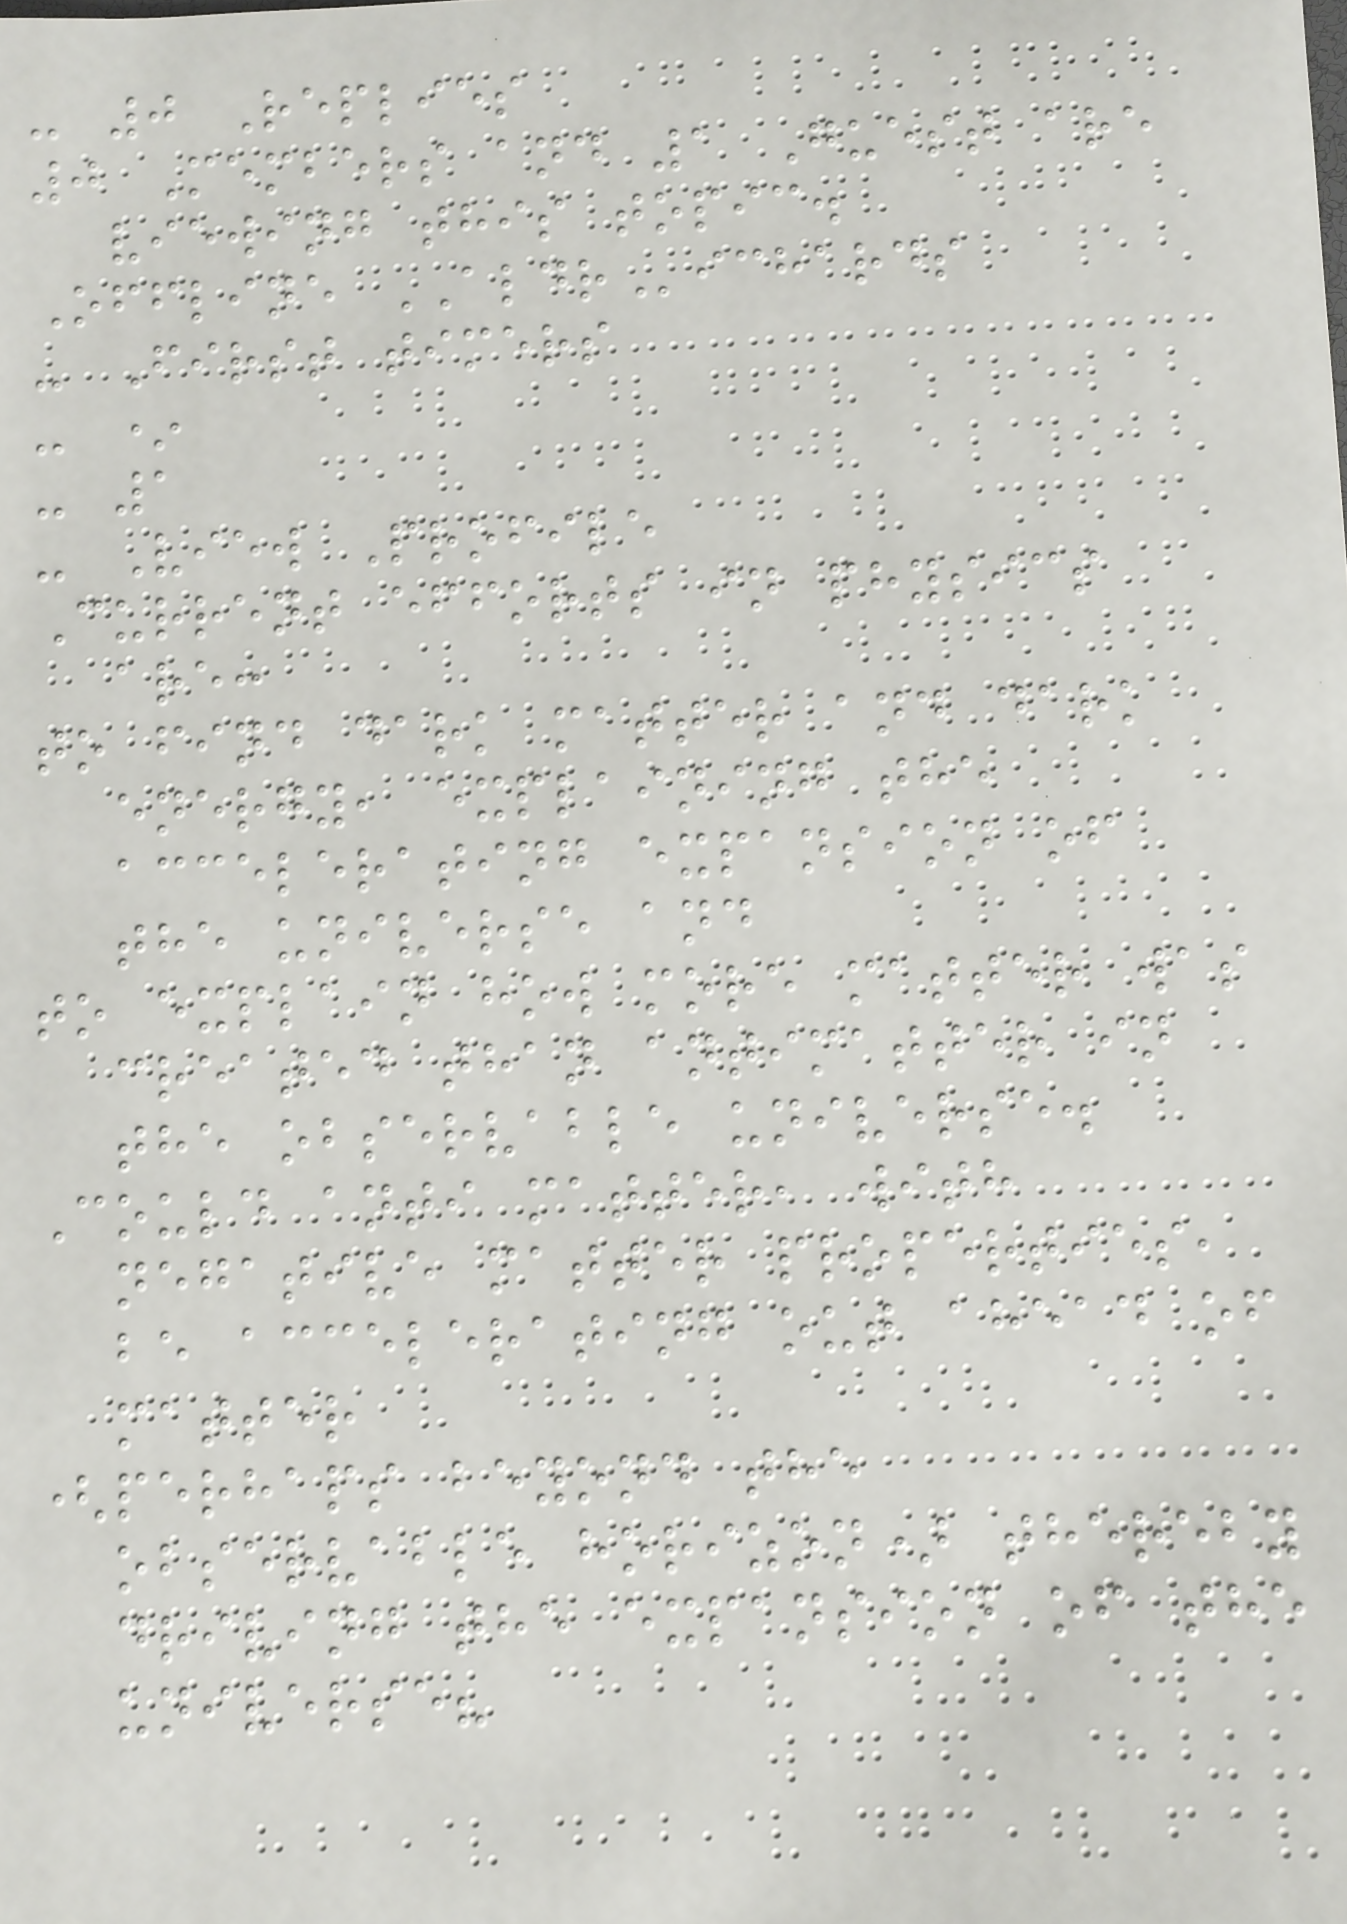- 0 Replies
0 Members and 1 Guest are
viewing this topic.
Offline ALDRichards
- First timers
- *
- 1
- View Profile
Current efforts in physics
are:
to find dark matter and dark
energy, explaining the
accelerating expansion of
the universe and
to explain how more matter was
created than antimatter in
the observable universe.
Could anti matter, with
negative matter properties,
be accelerating out ahead of
matter
(perhaps beyond the
observable horizon) thereby
driving the expansion of the
universe?
